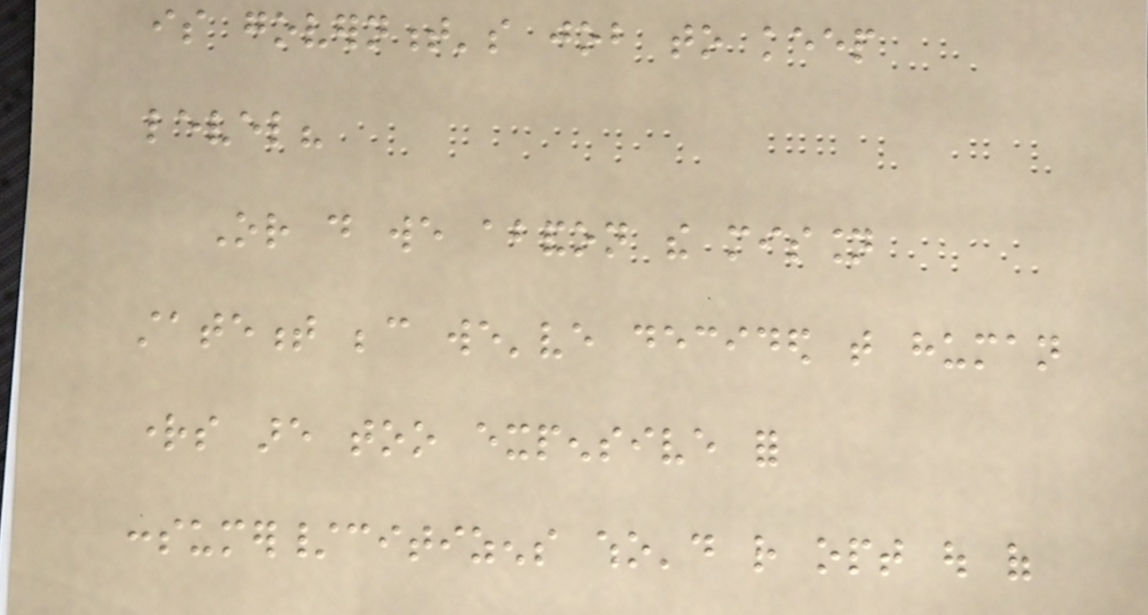is government's job to keep
level?
Or do we abandon the mission
statement because we've decided that human
rights are too expensive for
consumer/citizens who'd rather opt out of
